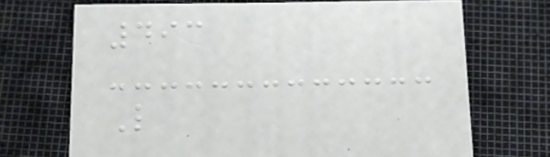493
L
